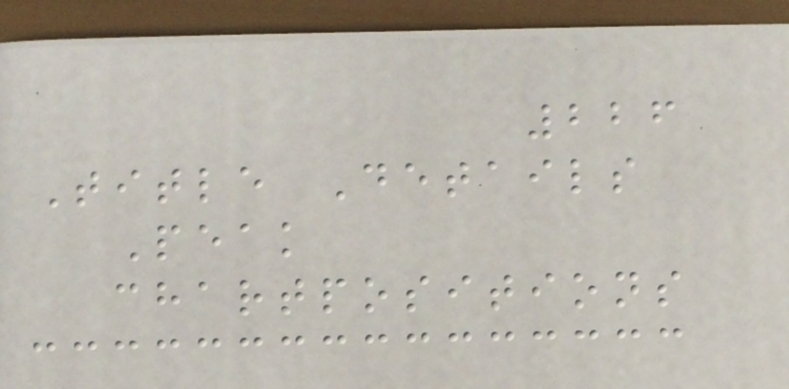226
Title Details
Peak
chartpositions
